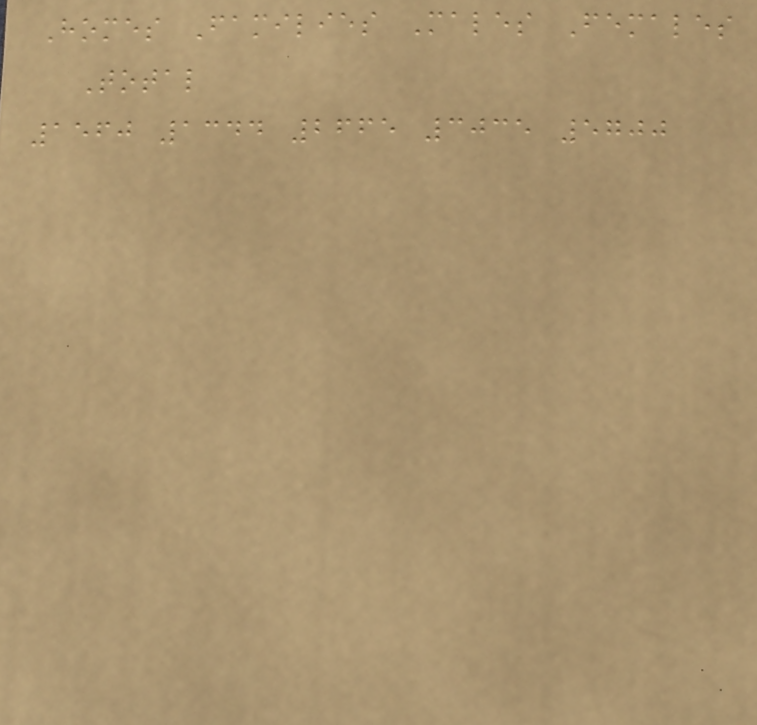Homes Families Males Females
Total
1560 1344 2665 3035 5700
